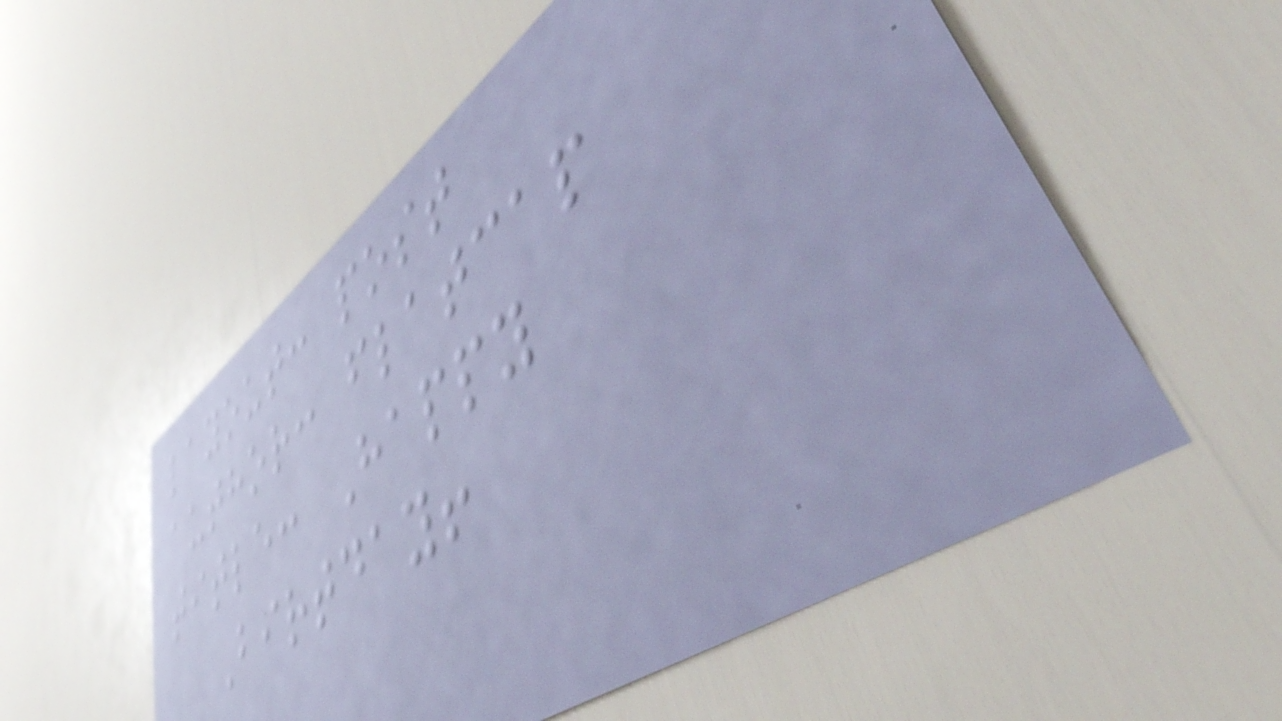layout: post
author: flatcap
title: Happy
Birtday!
